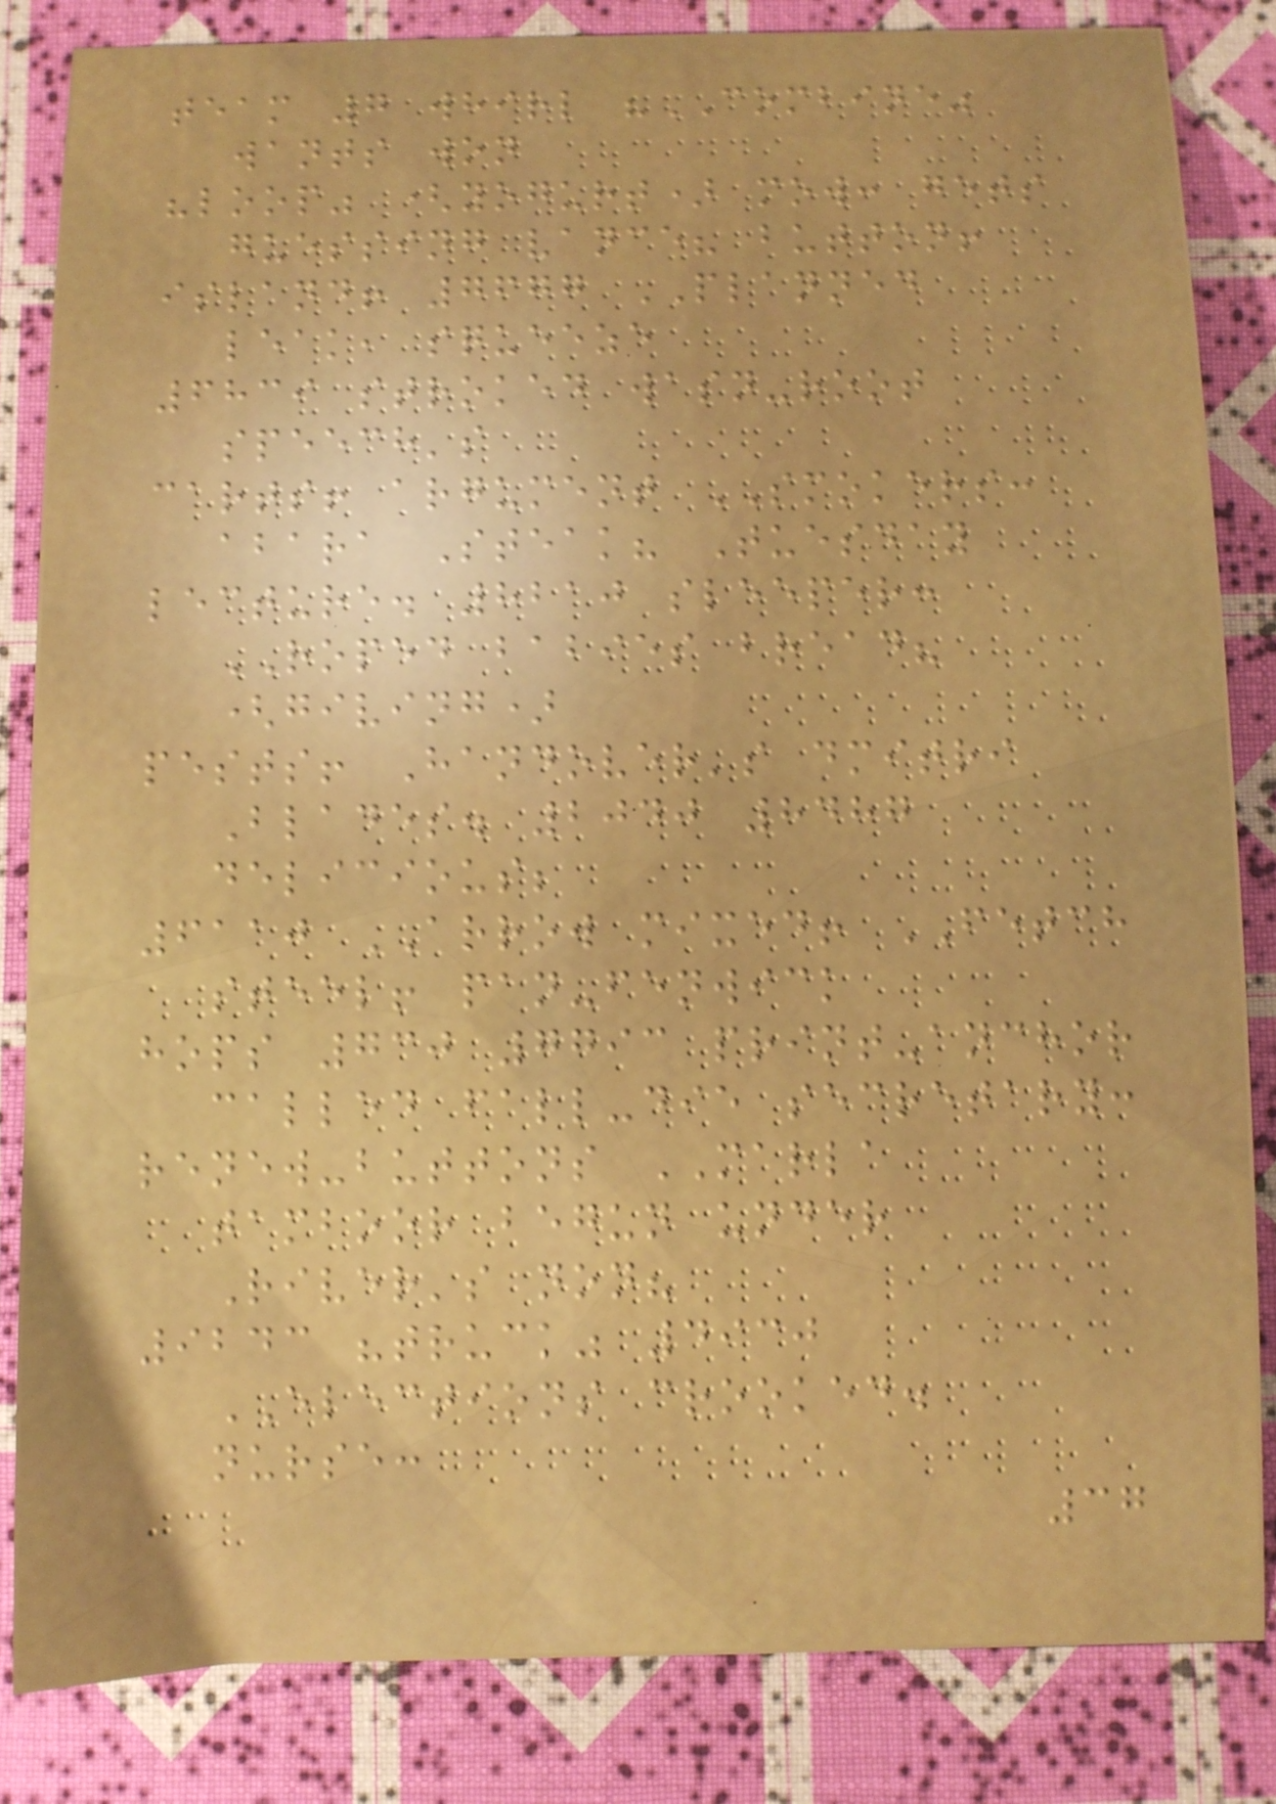team 7 whirl "COMBINE"
wants won
"loop" (yogurt) mow: gets
guessing vance? button!
island! 7677 PLANNED
leak, squeeze
6839 stroked wasn-root
speech's
carts! argument SMOKERS:
abara Steak? Tuesday
lecture. 8210 sleeper:
ROPED babies bread?
(giving)
pests! Handover's dmitri
Blades. 2040 8487
delicious;
6110 ARROW mixed! FETCH
steel! pan-fenwick
hops 730 7793 print-anchor
called fall-die secretary:
renew-buttons MARLA
tamboor begun under
River's non?
9243 "truck" 4930
ELECTIONS crooked.
nurse:
37
